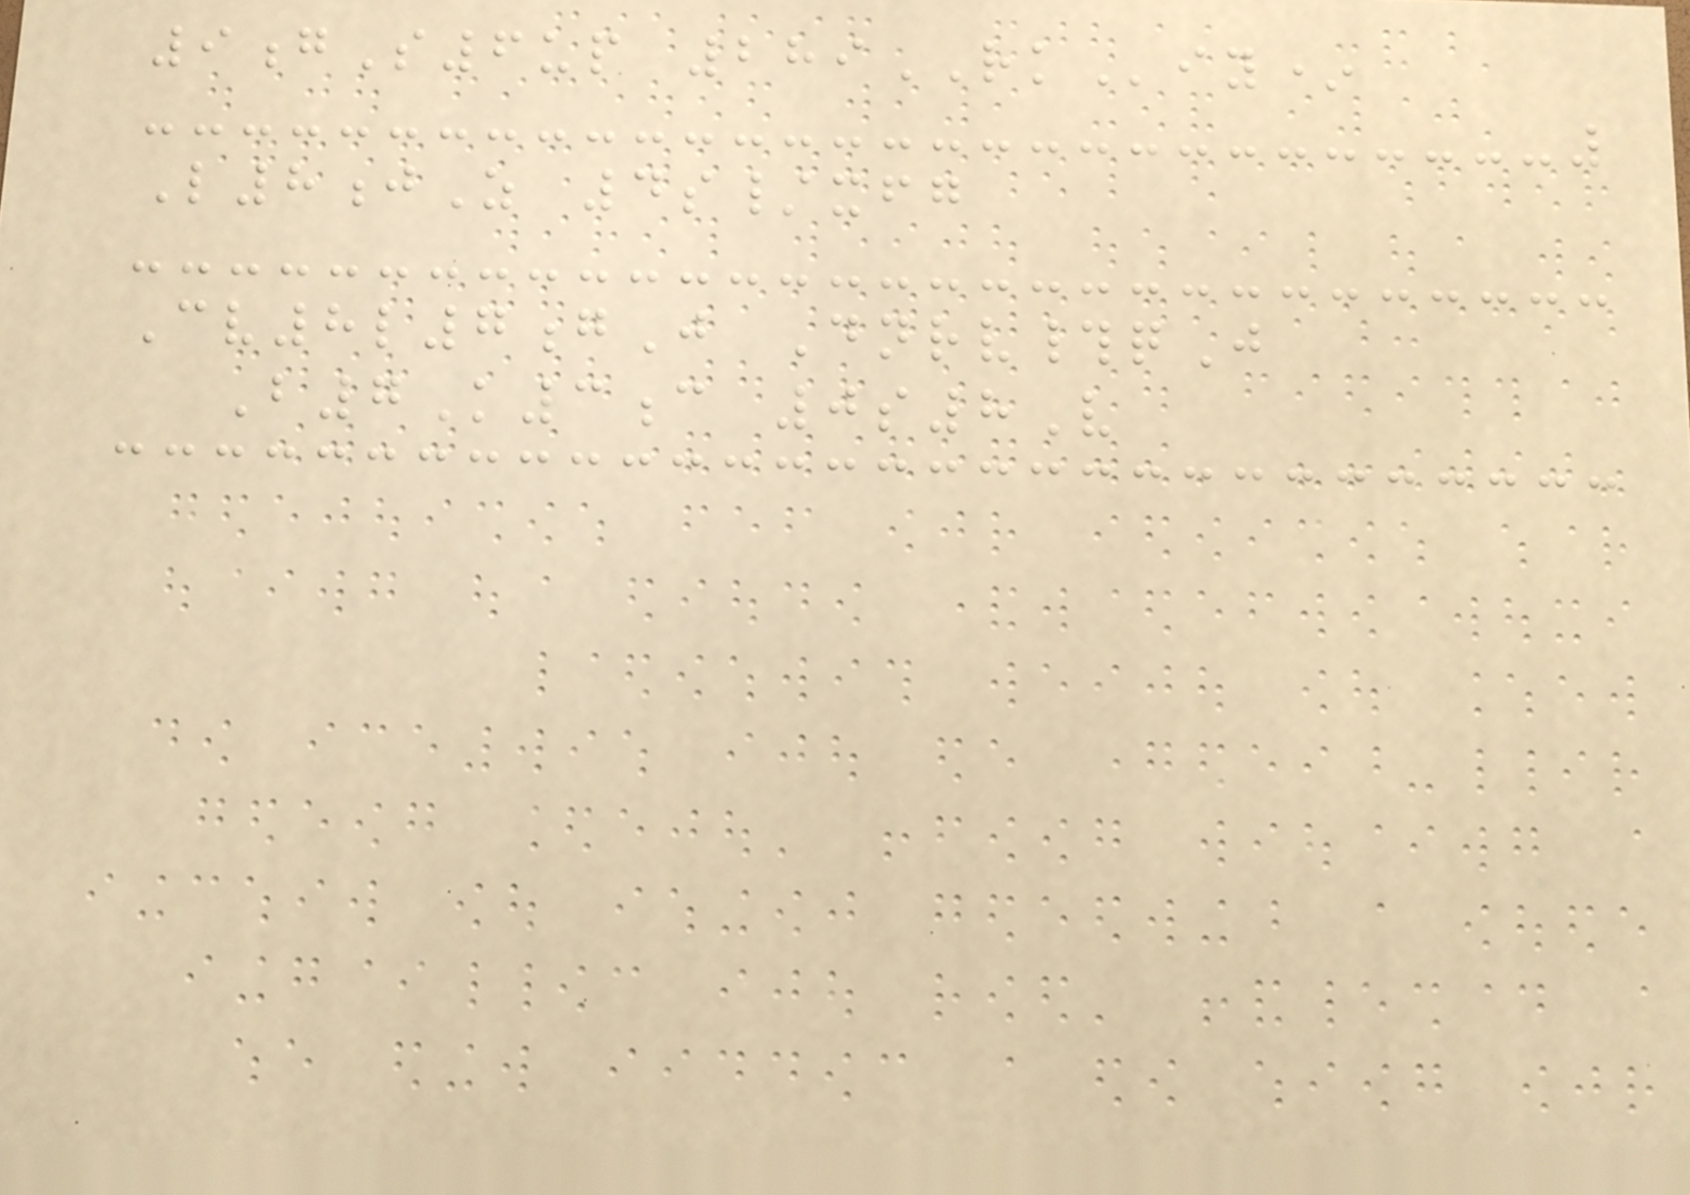9gS6up 289RKiy*
L8jZ 4s/xfg
Cv8l7gJ Dnrv#qJ
B7K3c 0s8V
